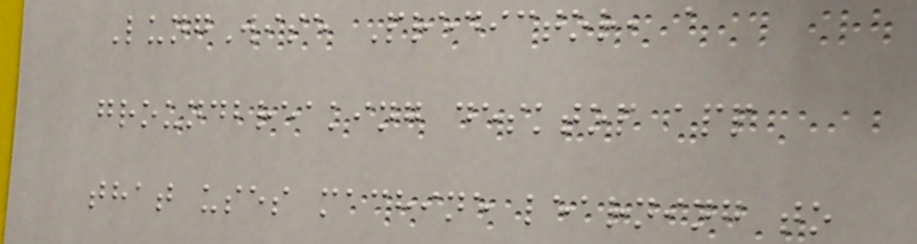LungWise Predictor, a
groundbreaking desktop app
that uses machine learning to
